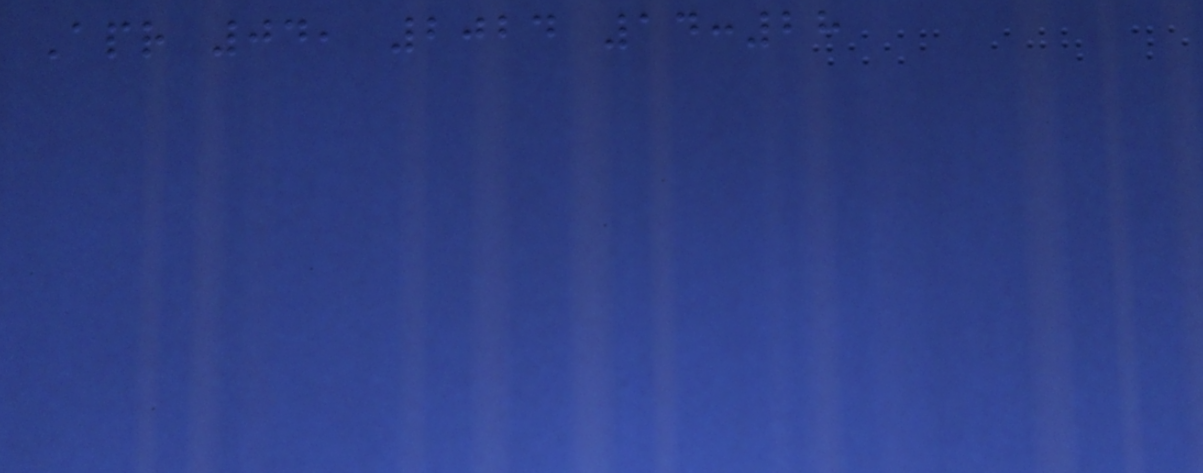Apr 04, 2024 14:28
